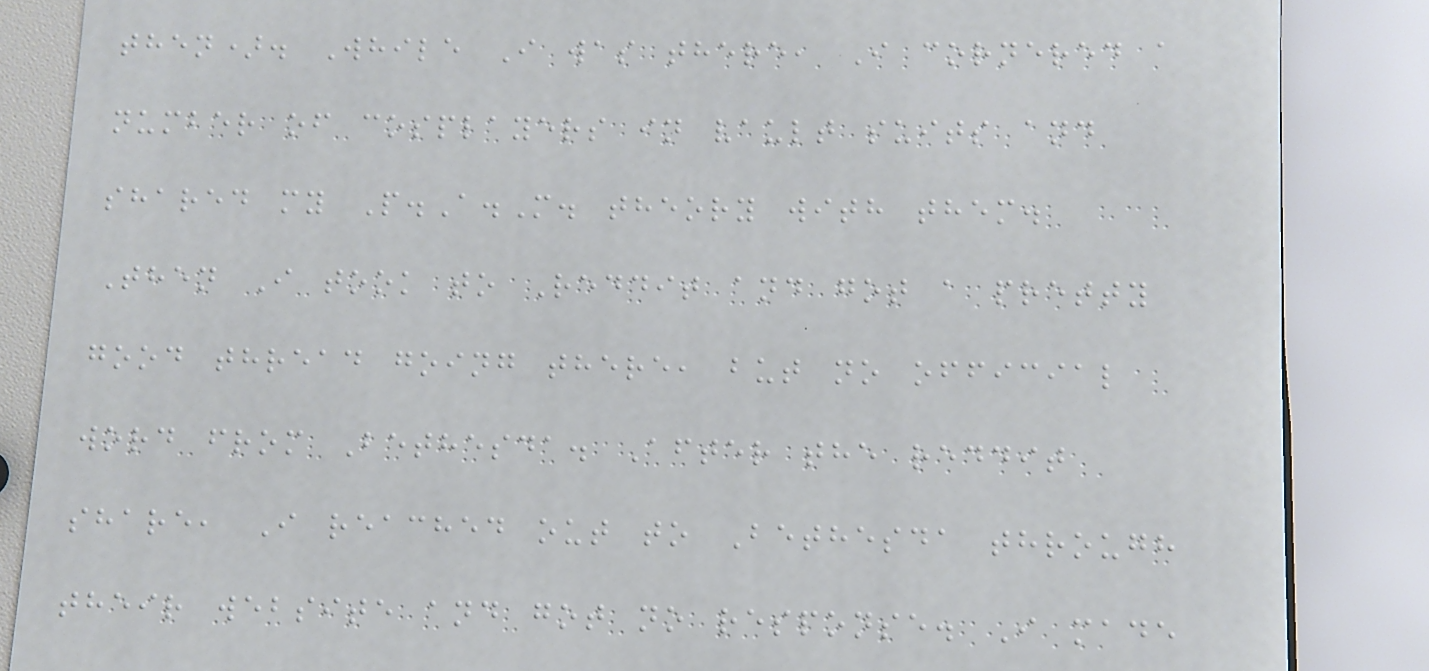then). While I was there, I cornered a
number of cosplayers in vault suits and
shared my P.A.M. theory with them.
Then I took to Reddit and got a pretty
good thread going there, but no official
word from Bethesda. After the reddit
share, I reached out to Bethesda through
their website and got no response. I made
